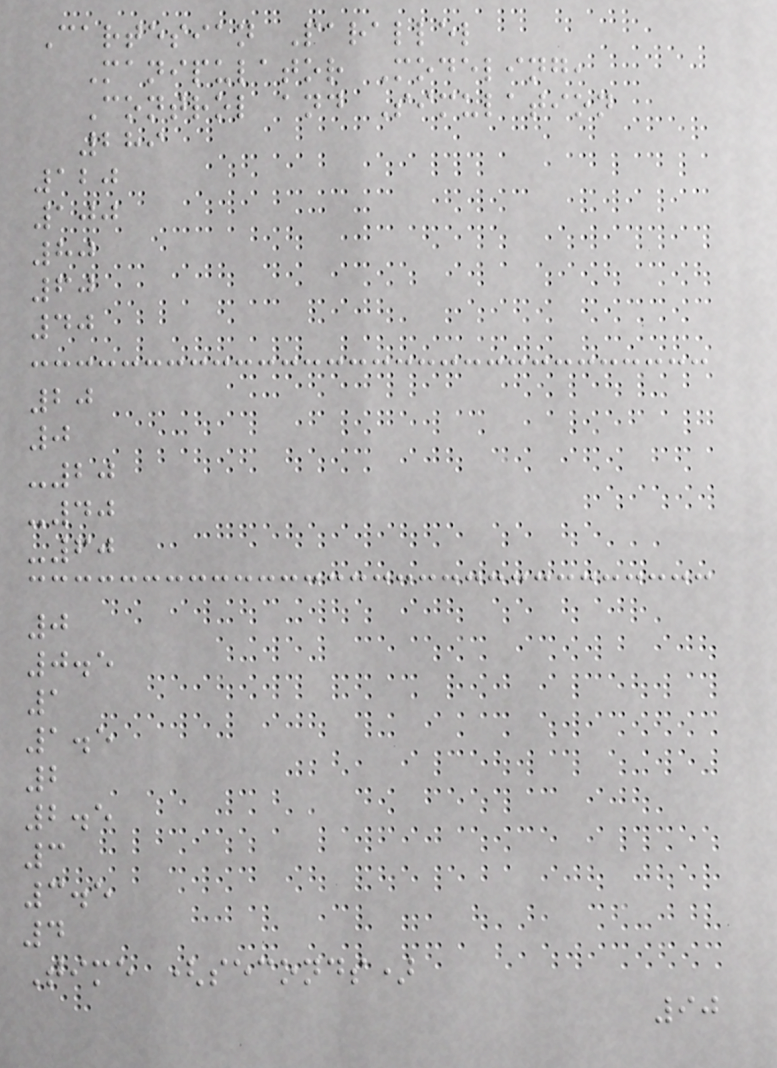Cartesian Parallel
Manipulator Modeling,
Control and Simulation
289
120
100
80
60
40
20
0
-20
-40
-60
0
0.5
1
1.5
2
2.5
3
3.5
4
Time (seconds)
90
